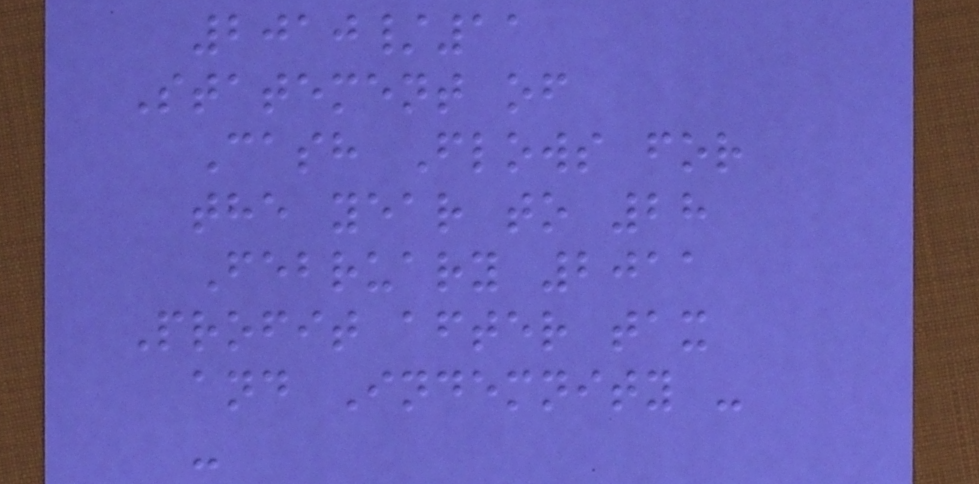2010/11
Statement of
Cash Flows for
the year to 28
February 2011
Profit after tax
and Indemnity -
-
